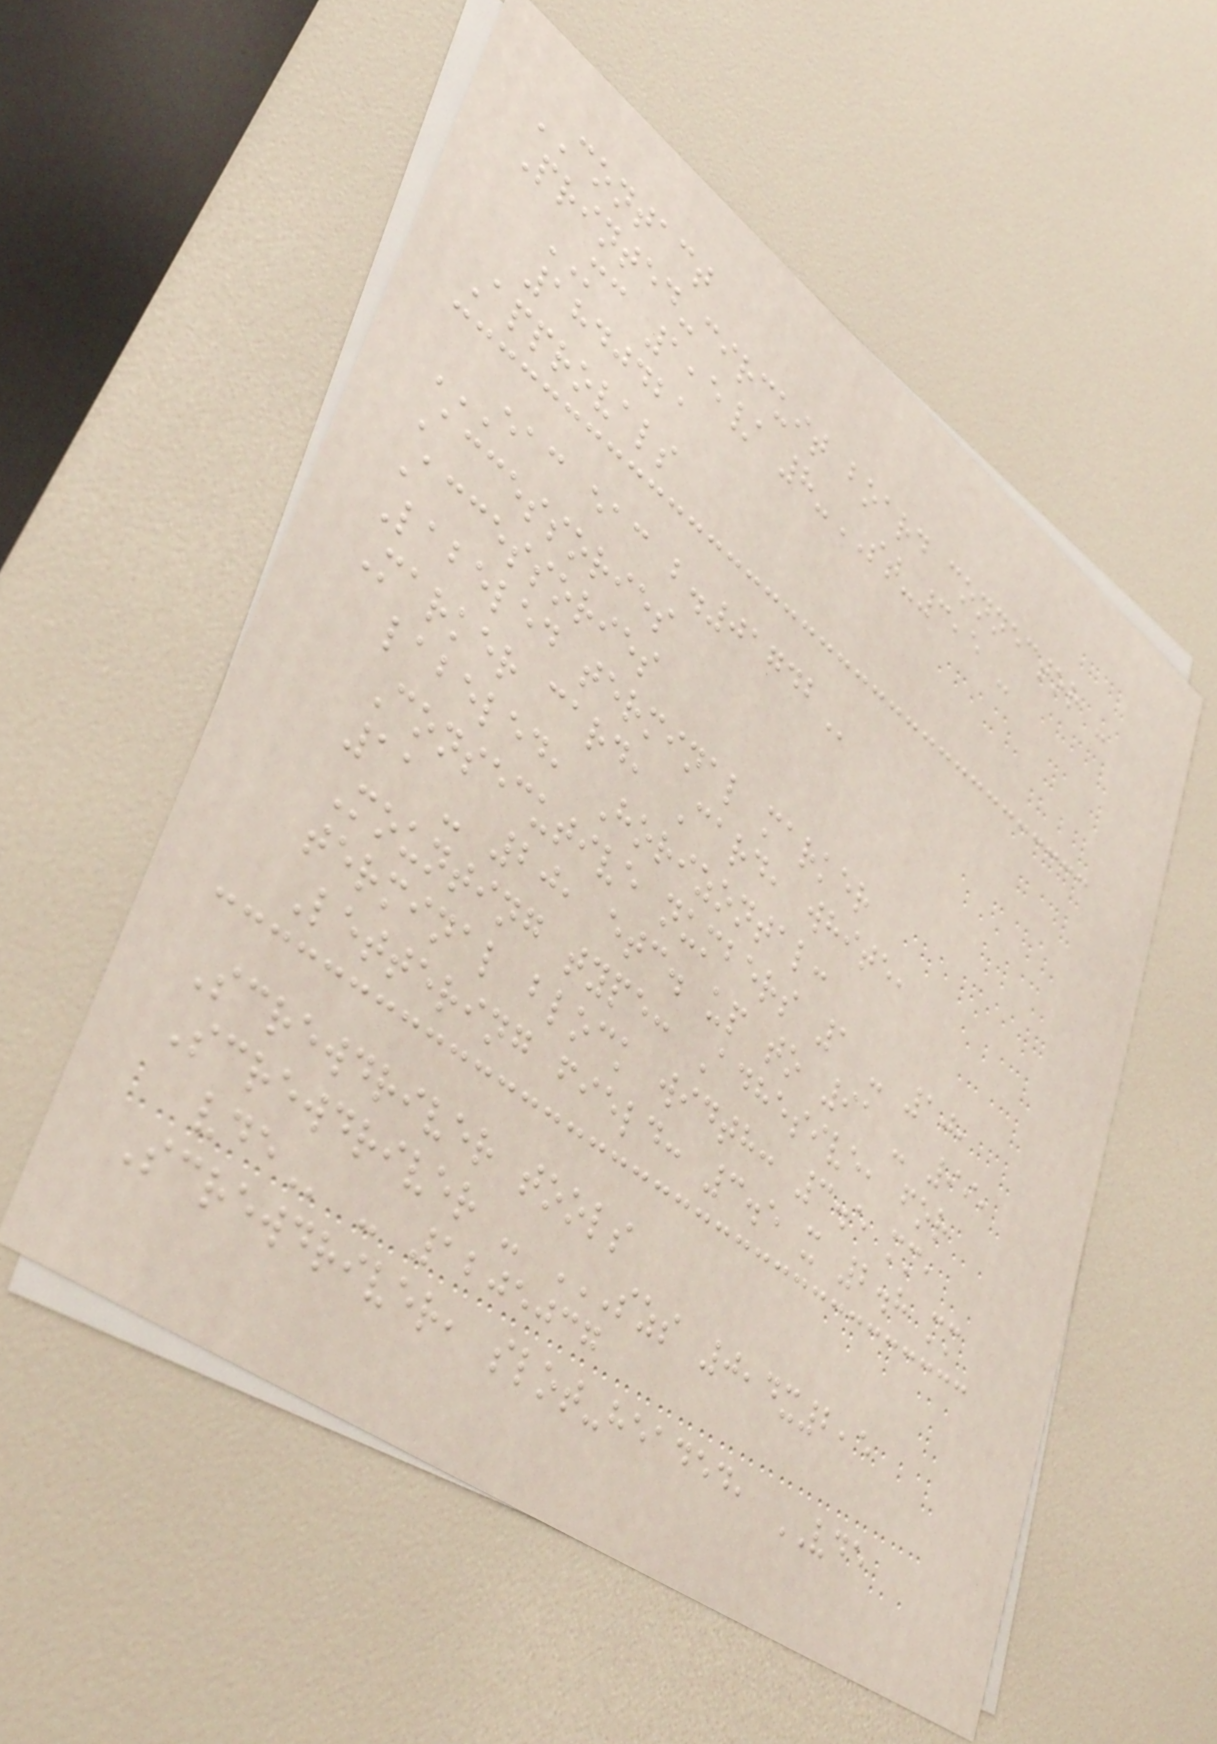CONTACT
Printed-circuit board connector -
MC 1,5/ 8-ST-3,5 -
1840421
Approvals
EAC EAC B.01742
Accessories
Accessories
Labeled terminal marker
Marker card, Card, white,
labeled, Horizontal:
Consecutive numbers 1 - 10,
11 - 20, etc. up to 91 - 99,
Mounting type: Adhesive, for
terminal block width: 3.5 mm,
Lettering field: 3.5 x 2.8 mm
Screwdriver tools
Screwdriver - SZS 0,4X2,5
VDE - 1205037
Screwdriver, slot-headed, VDE
